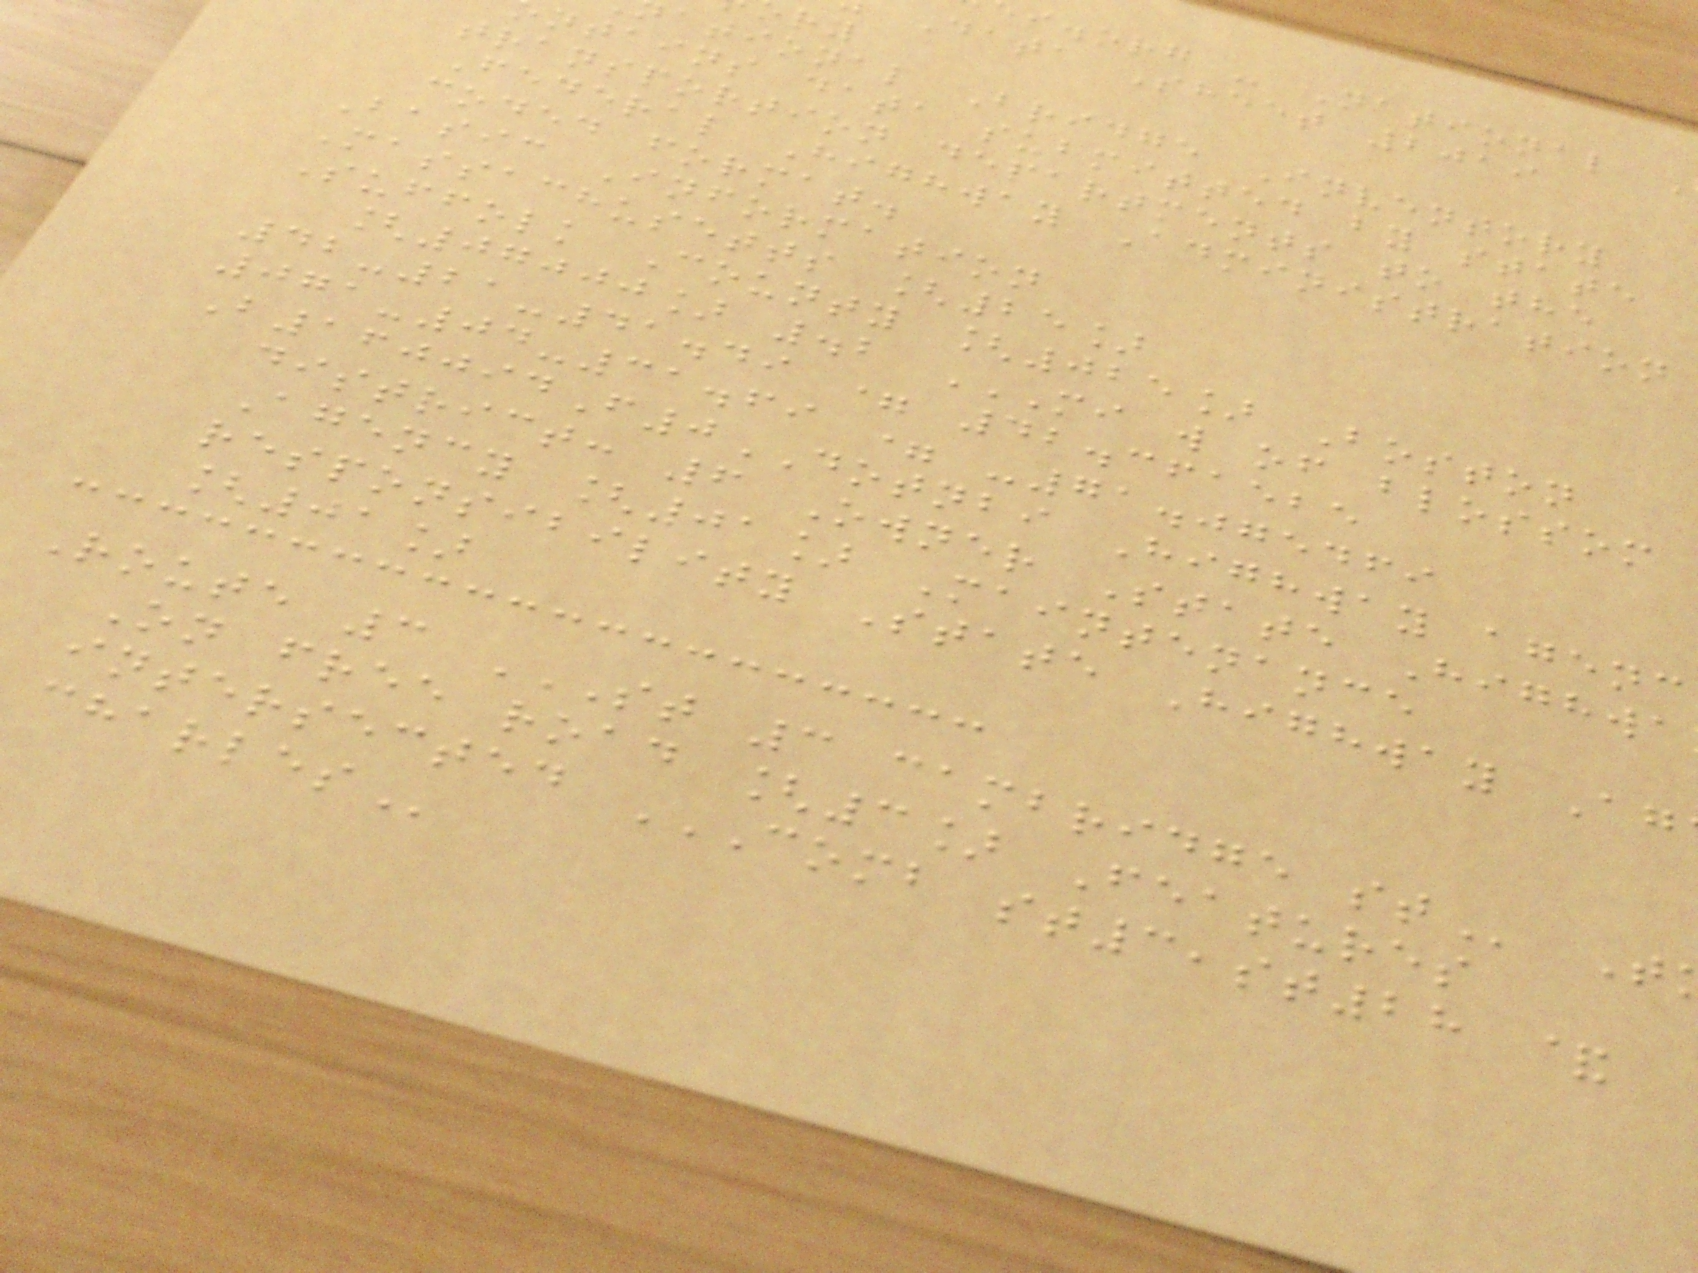s.org - National
Data Sheet 2019
ational Bridge Inventory
ntains data submitted by state
transportion departments to the
Federal Highway Administration
coded format.
Basic Information
Massachusetts [25]
Suffolk County [025] Boston
42-21-41.49 = 42.361525
071-04-31.69 = -71.075469
B160094F0DOTNBI Highway agenc
district: 6 Owner State Highwa
Agency [01] Maintenance
responsibility State Highway Ag
[01]
On free road [3] Features
intersected COMB ST3,ST28 &
